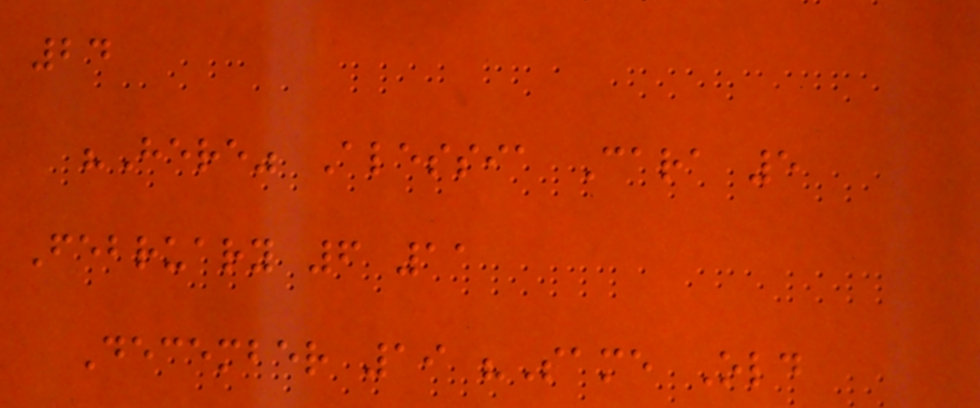24
"Here" Alessia Cara 5
February 6 11
December 19 "Same Old
